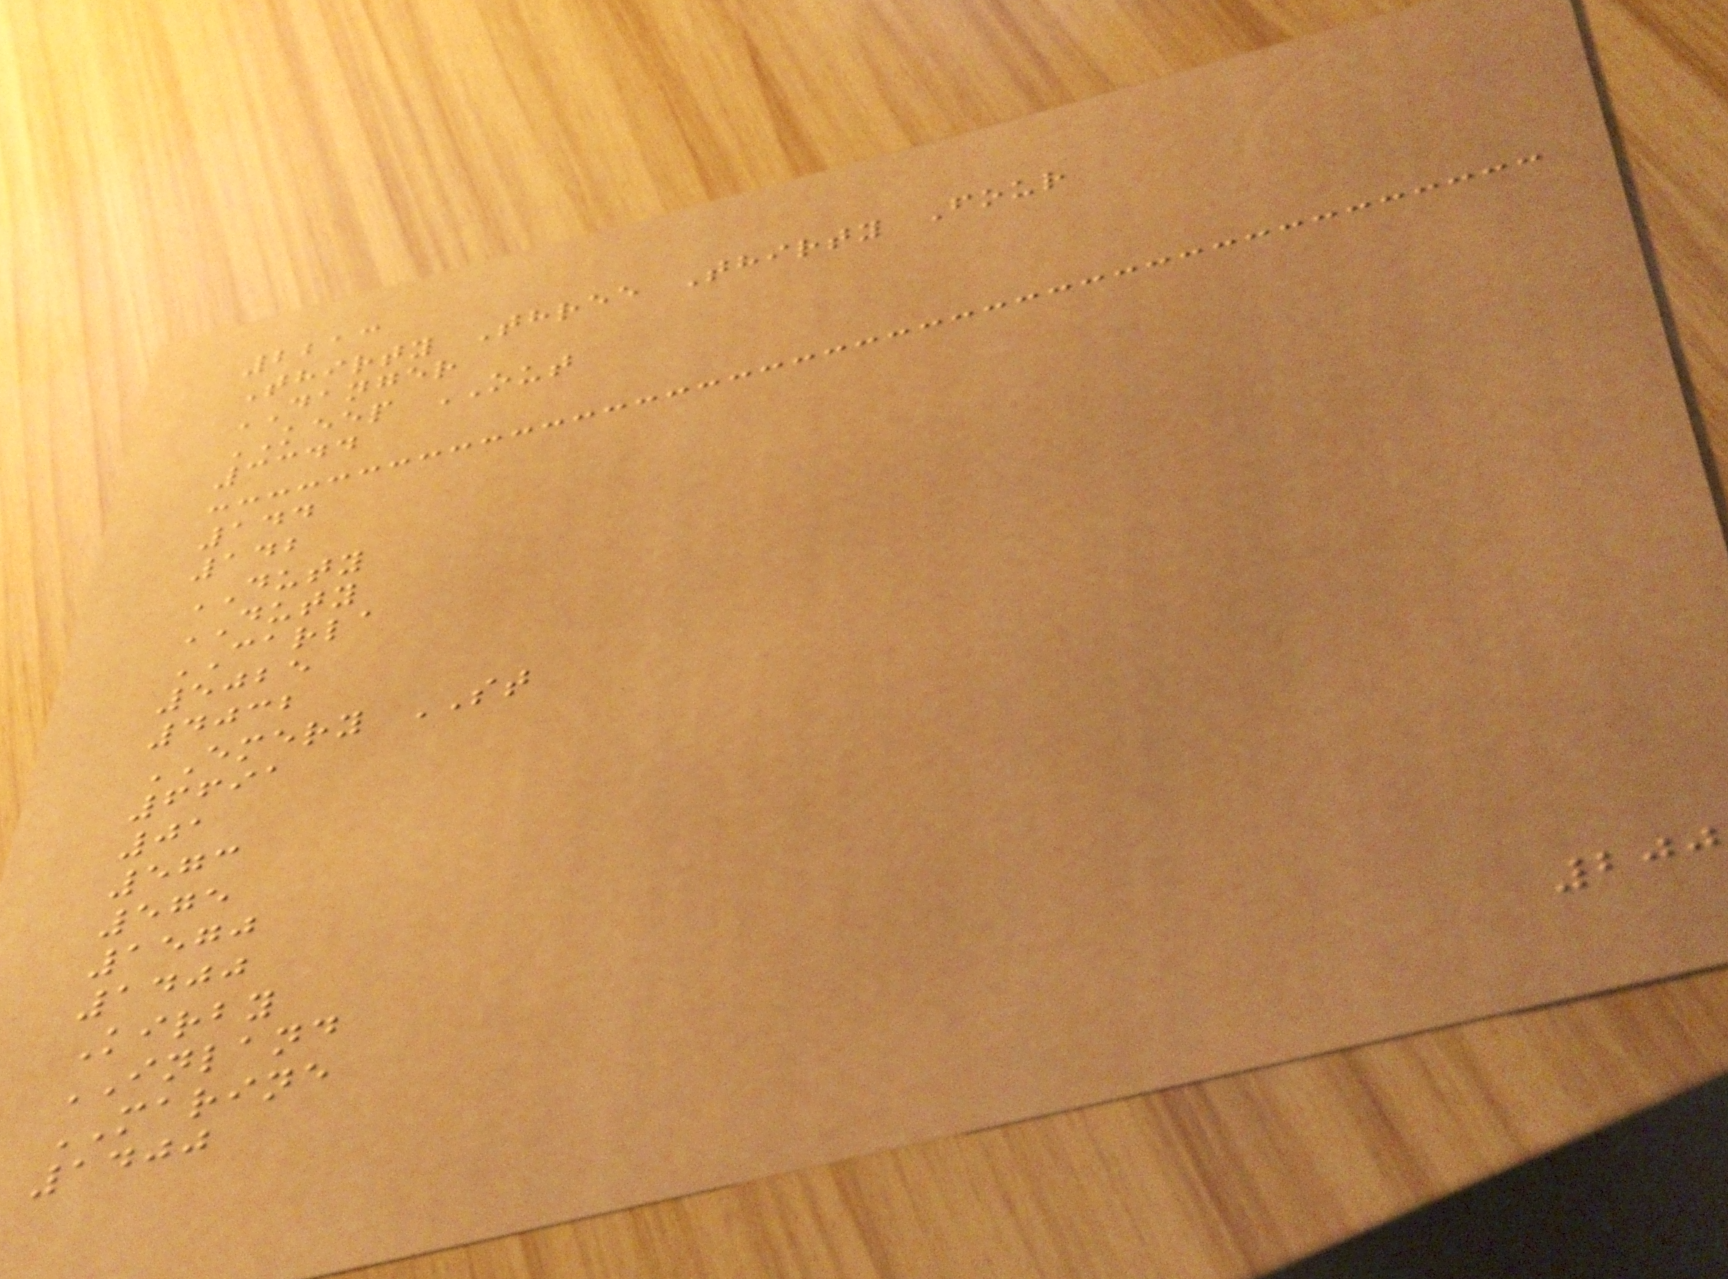2213
Thirty Three Thirty Four
DANGER
KEEP OUT
3344
144
142
DUTY
DUTY
CARLA
5025
4032
EMERY ST
6691
01
573
575
1570
1400
Kirby
INLAND
MARINE
1400
200
